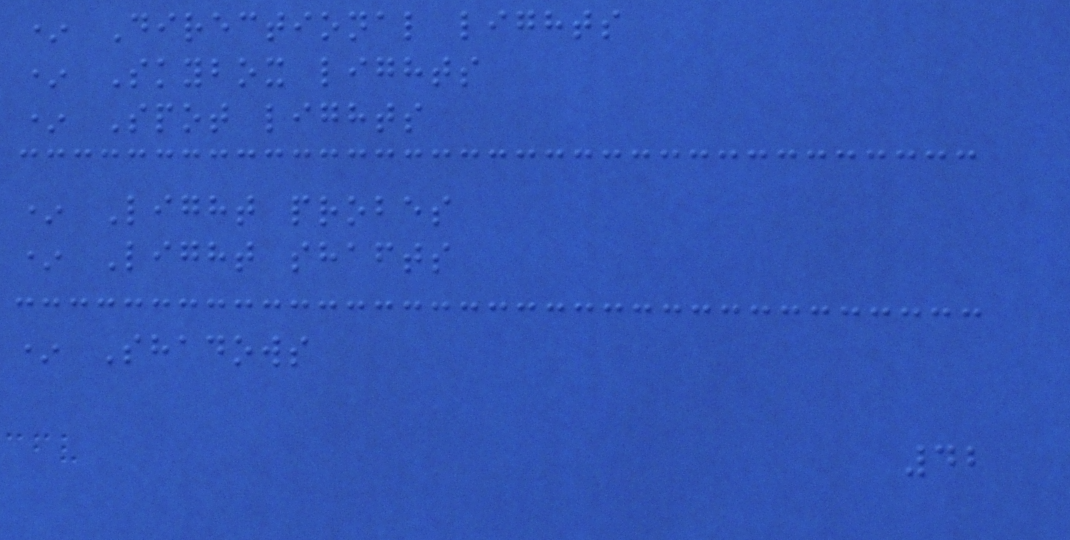* Directional lights
* Skybox lights
* Spot lights
* Light probes
* Light shafts
* Shadows
42
